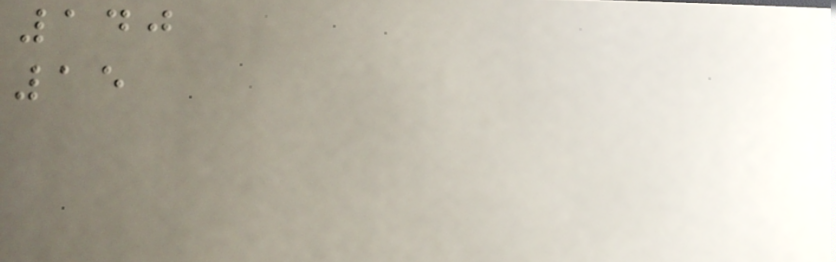140
15
